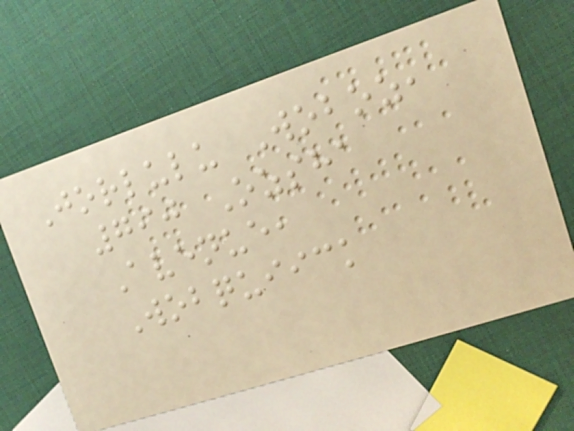Jorlulu Woboz,
790 Ozsha
Avenue,
Wobquiick
